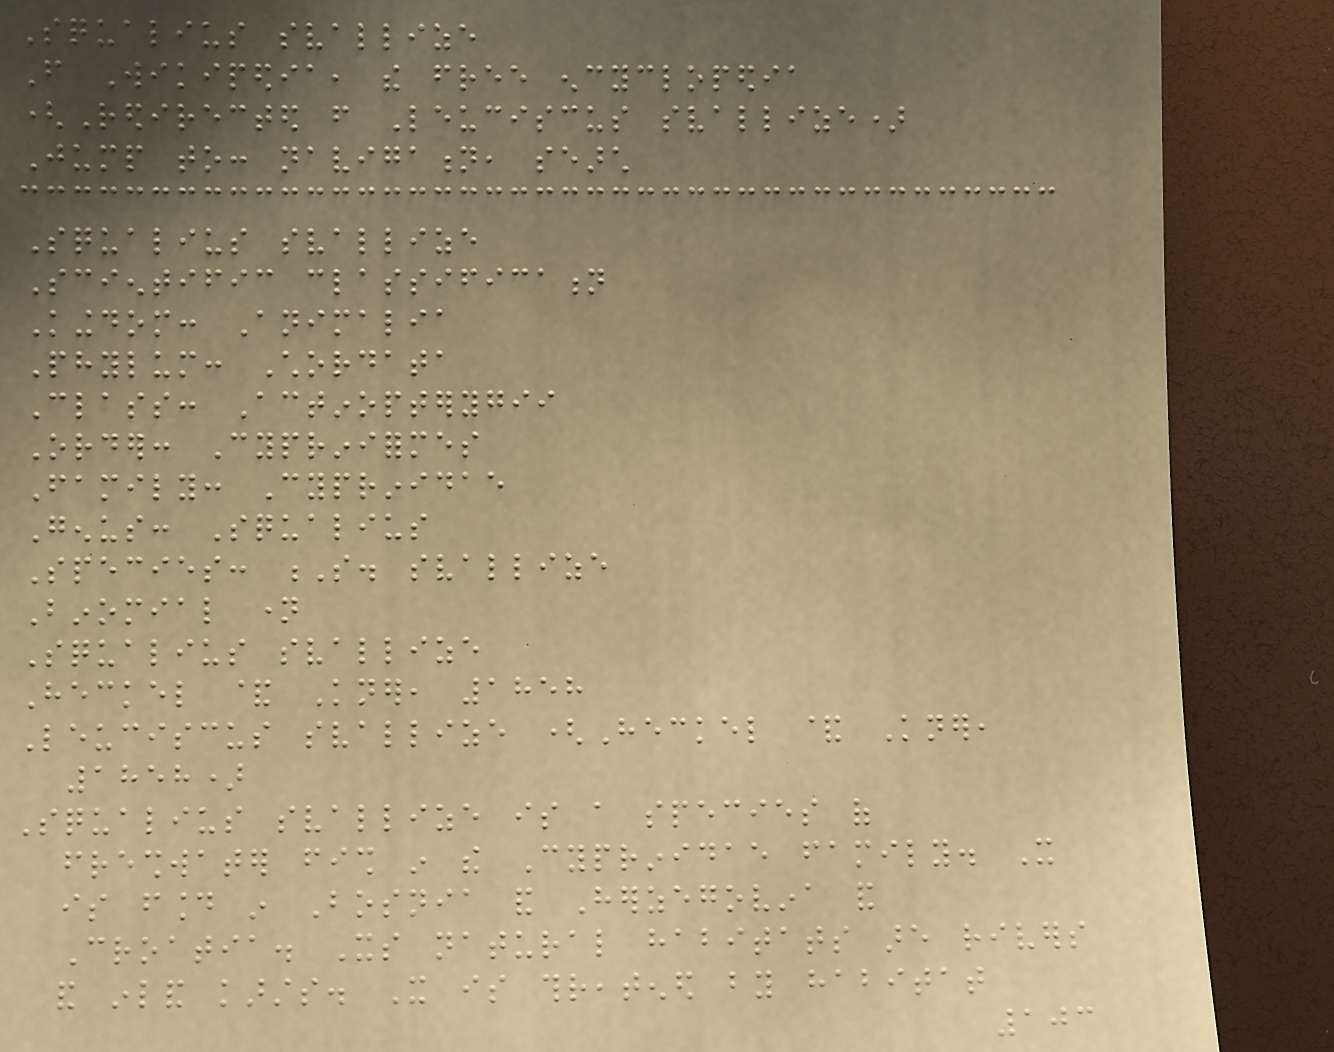Squalius svallize
From Wikipedia, the free encyclopedia
(Redirected from Leuciscus svallize)
Jump to: navigation, search
Squalius svallize
Scientific classification
Kingdom: Animalia
Phylum: Chordata
Class: Actinopterygii
Order: Cypriniformes
Family: Cyprinidae
Genus: Squalius
Species: S. svallize
Binomial name
Squalius svallize
Heckel & Kner, 1858
Leuciscus svallize (Heckel & Kner,
1858)
Squalius svallize is a species of
freshwater fish in the Cyprinidae family. It
is found in Bosnia and Herzegovina and
Croatia. Its natural habitats are rivers
and inland karsts. It is threatened by habitat
103
